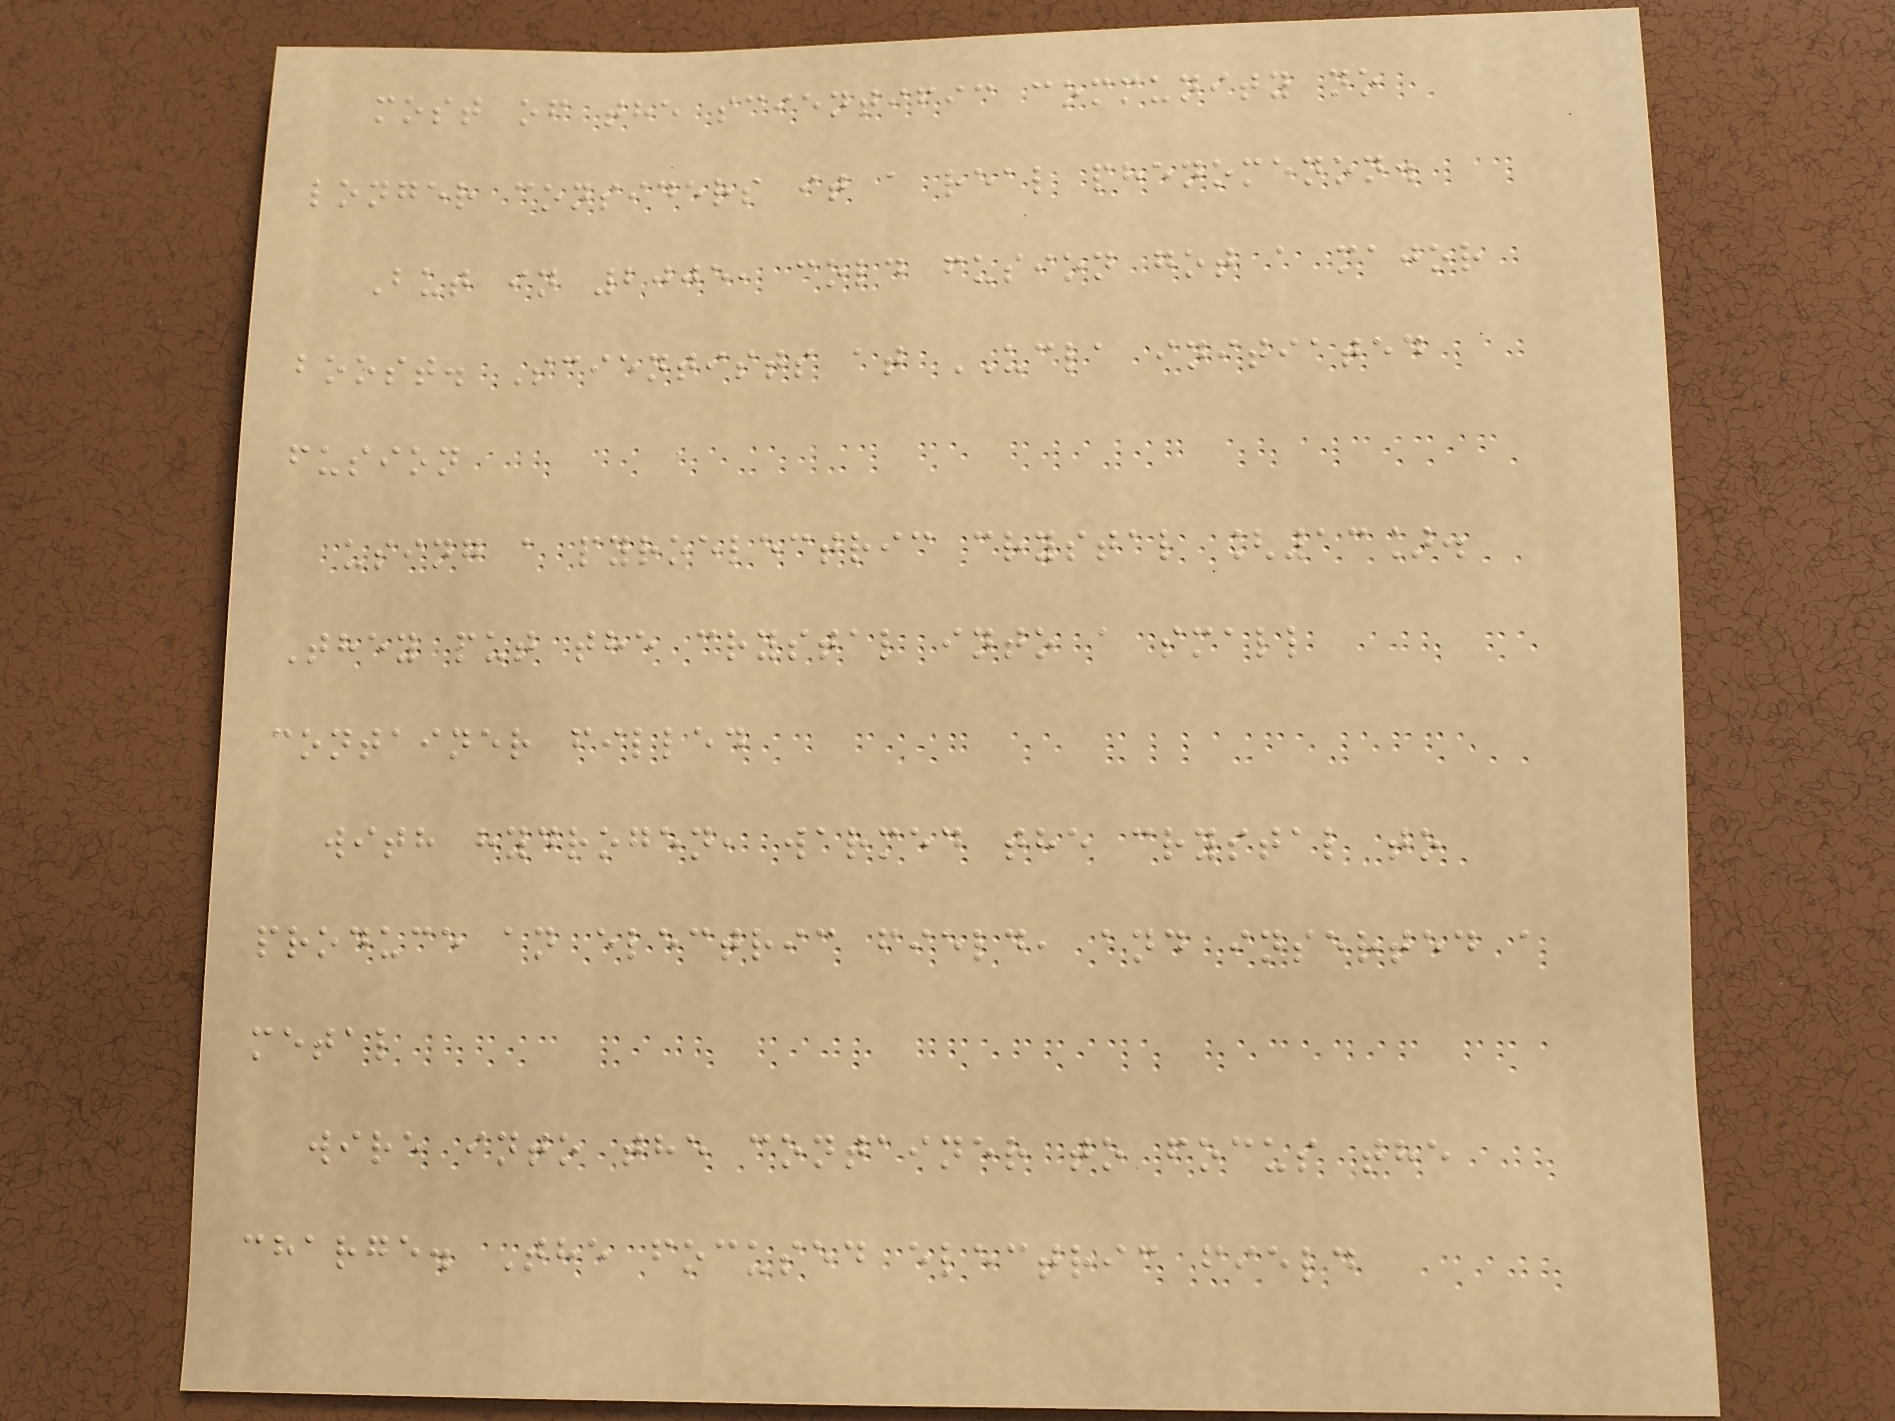most of the scientific community no
longer considers it a real phenomenon.
But in 2005, cold fusion got a major
boost. Scientists at UCLA initiated
fusion
using a pyroelectric crystal [13].
They put the crystal into a small
container filled
with hydrogen, warmed the crystal to
produce an electric field, and inserted a
metal
wire into the container to focus the
charge. The focused electric field
